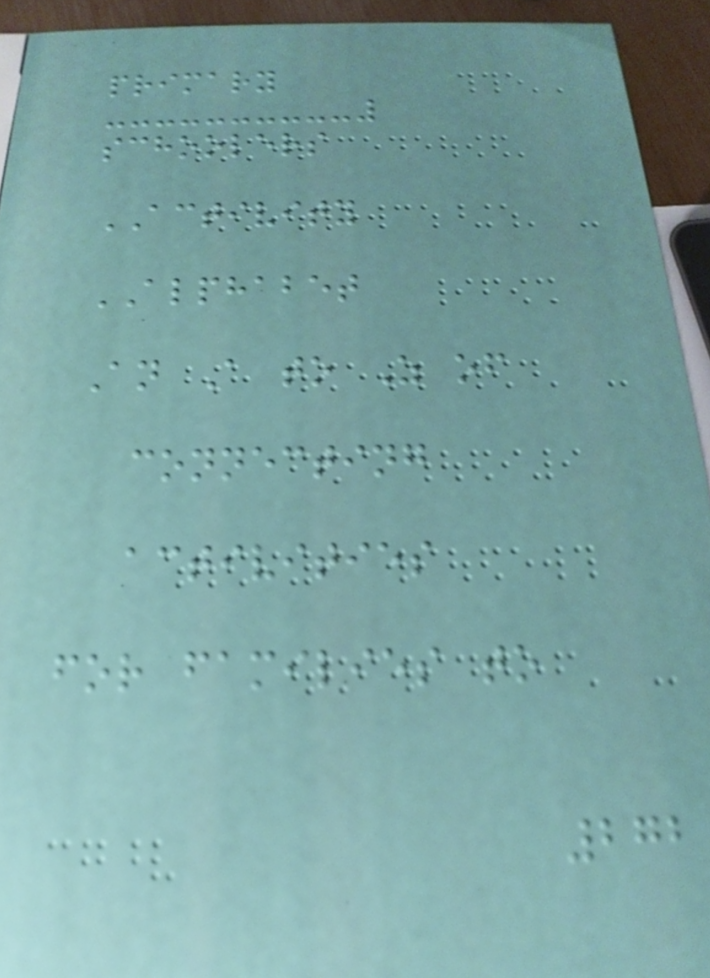primary
schoolers
ACTIVITY
ALPHABET
An A to Z of
connecting
activities
for families to
272
